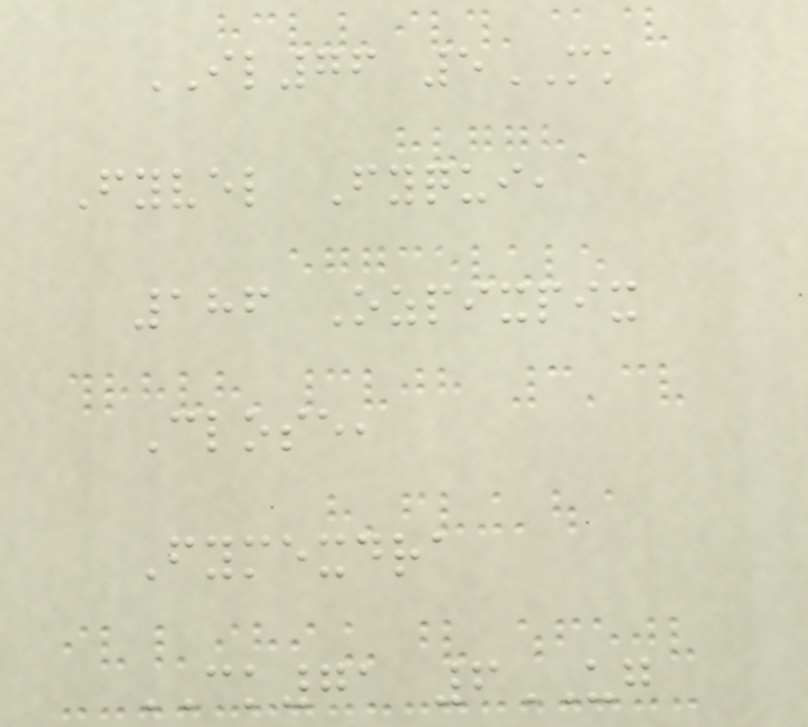IL76 5MK
Fyvel Fyqui,
186 Ozpixpix
Close,
Fymexdra
CK71 6UG
